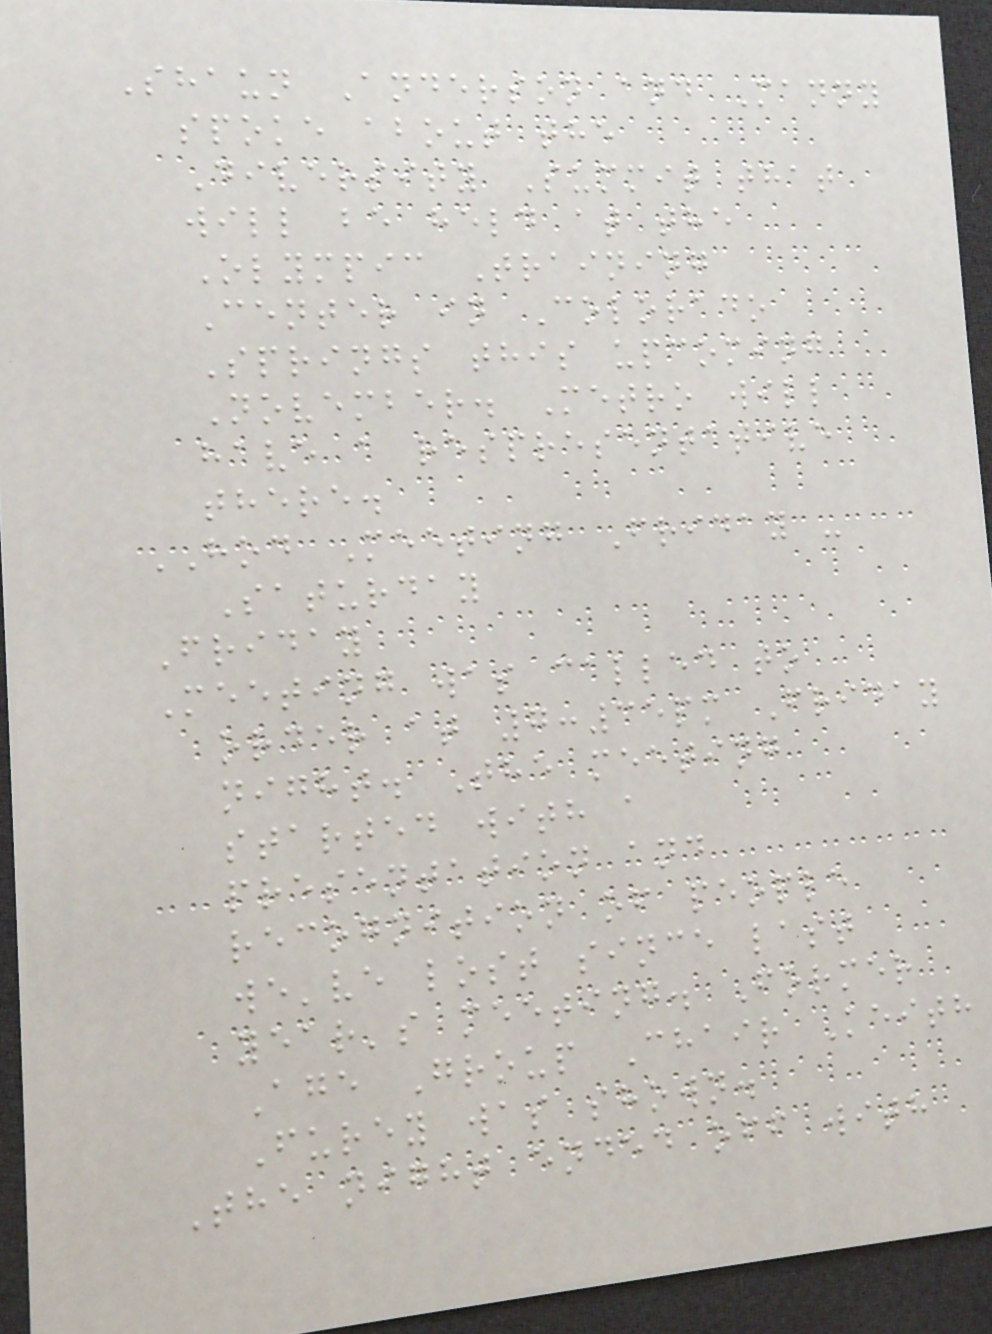Shaun Anderson and Manny
spoke about the
Diversity Summit that
will be held at the
Olympic Training
Center in Colorado
Springs this upcoming
November. Metro will
have a respresentative
there.
HOD Meeting Friday -
Saturday
Friday
Meeting was called to
order at 7:35pm Friday
night. The meeting
started with a
presentation and
recognition of people
we've lost since last
year's meeting. Former
Age Group Chair Keith
Furey was shown.
The night ended off with
